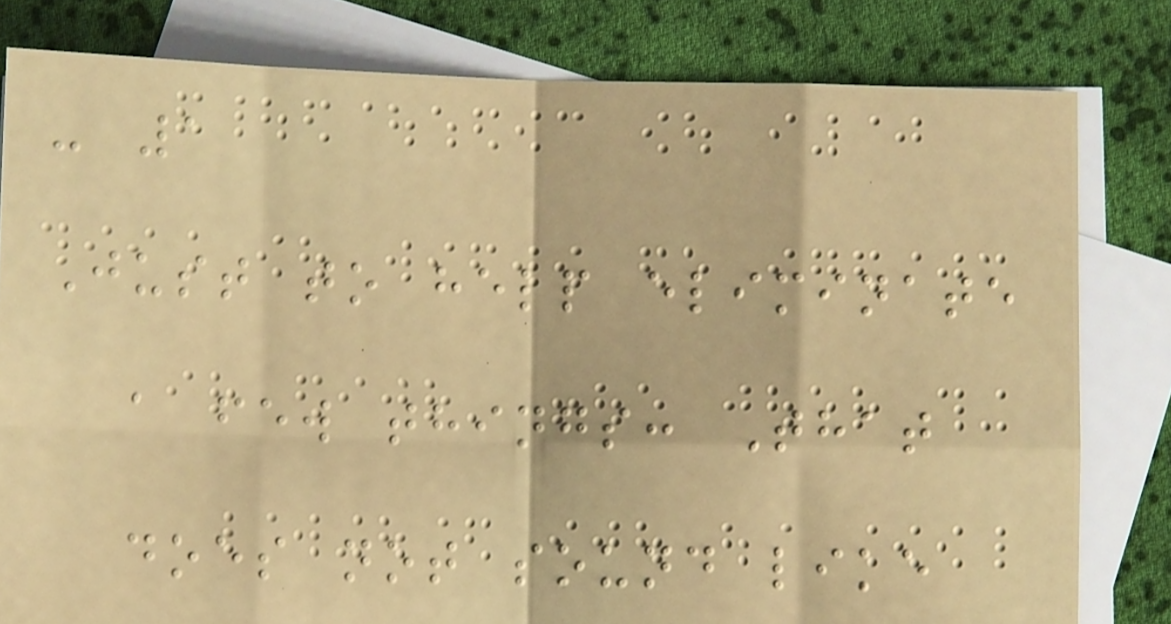- 1
Just to help eliminate
a few things: That
does not sound like
